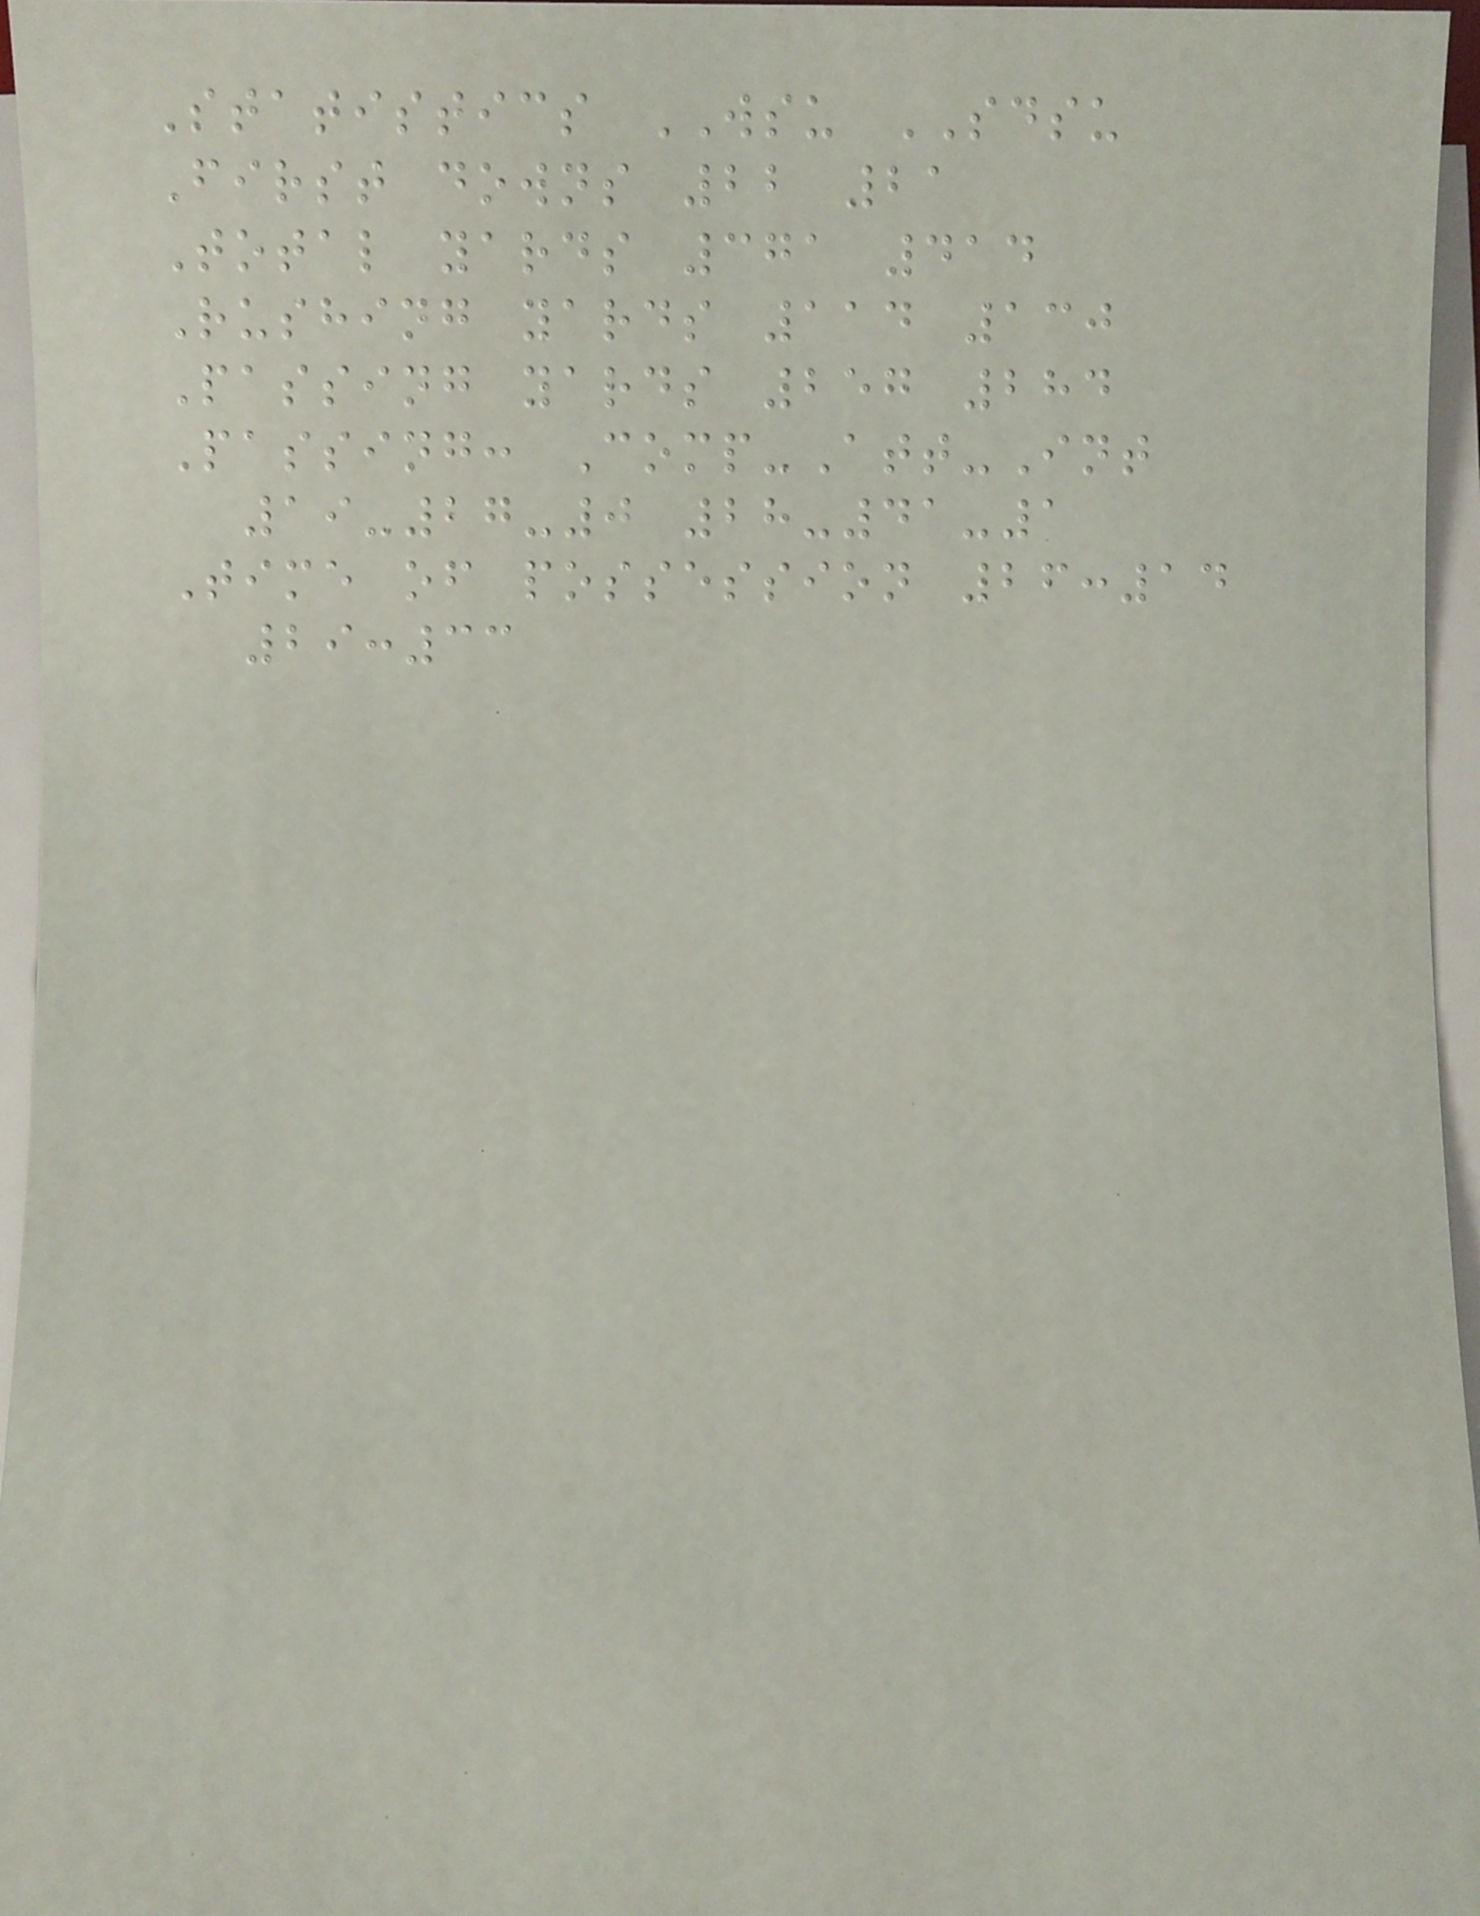Statistics WSU SDSU
First downs 22 21
Total yards 371 414
Rushing yards 114 130
Passing yards 257 284
Passing: Comp-Att-Int
19-27-0 28-41-1
Time of possession 26:14
29:33
